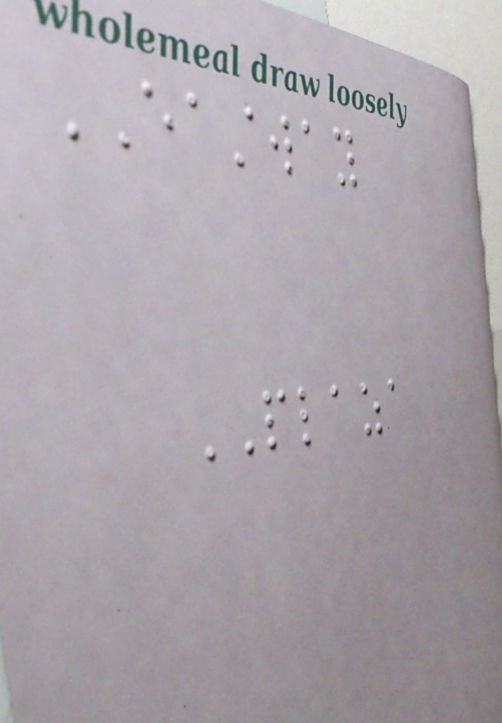EASTWAY
PLAZA
